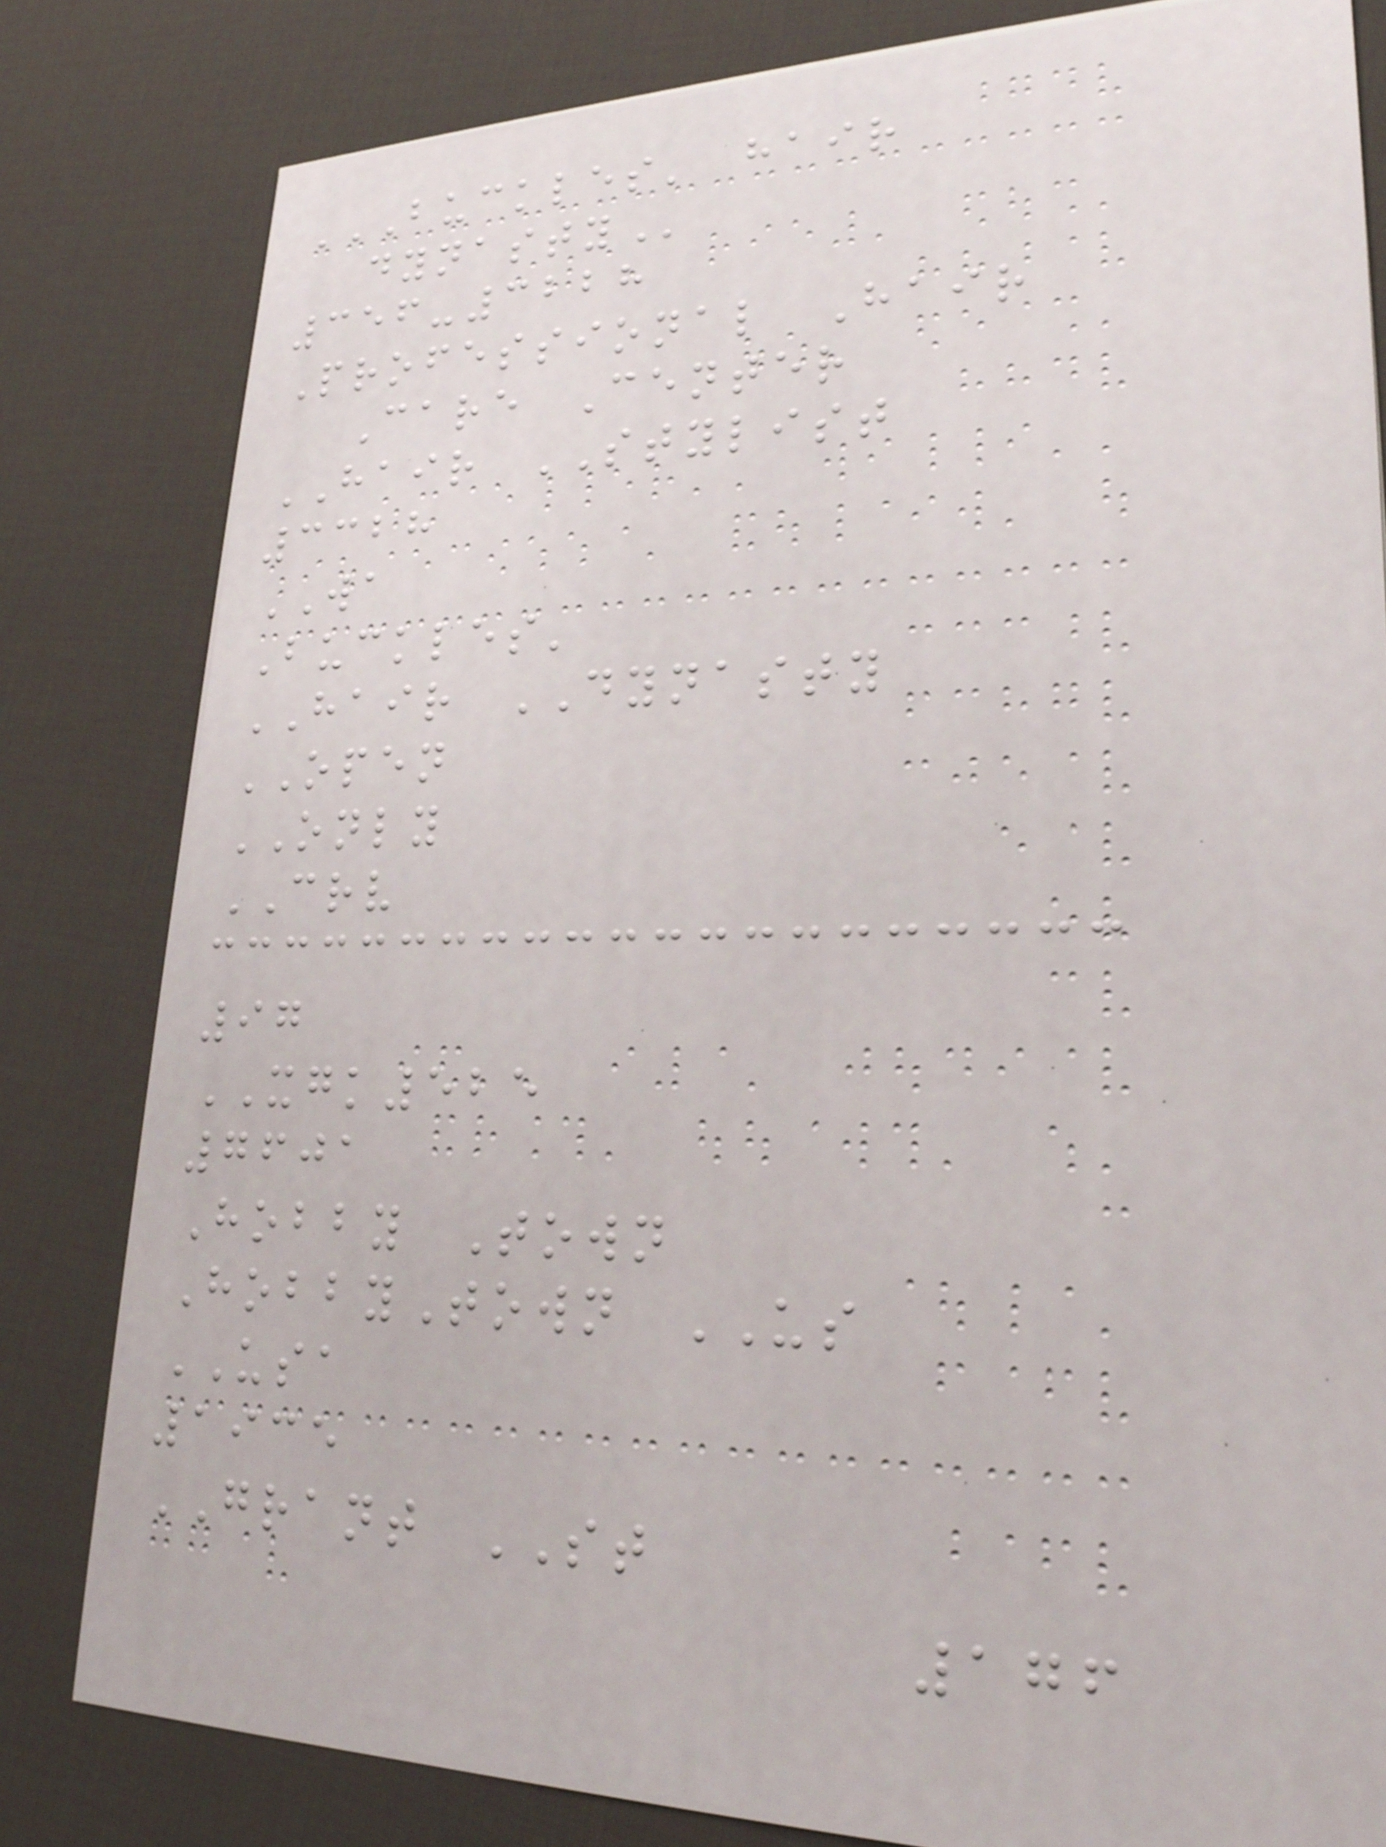BUCKLES' HAIR
DYNASTY
356-3228
Professional Hair
Care Center
HAIR STYLIST
3328
WA
Buckles'
HAIR DYNASTY
OPEN
ONLY
CRV
97
XGK525
7601
Hobby Town
HobbyTown US
USA
1935
GRANT ST
176
